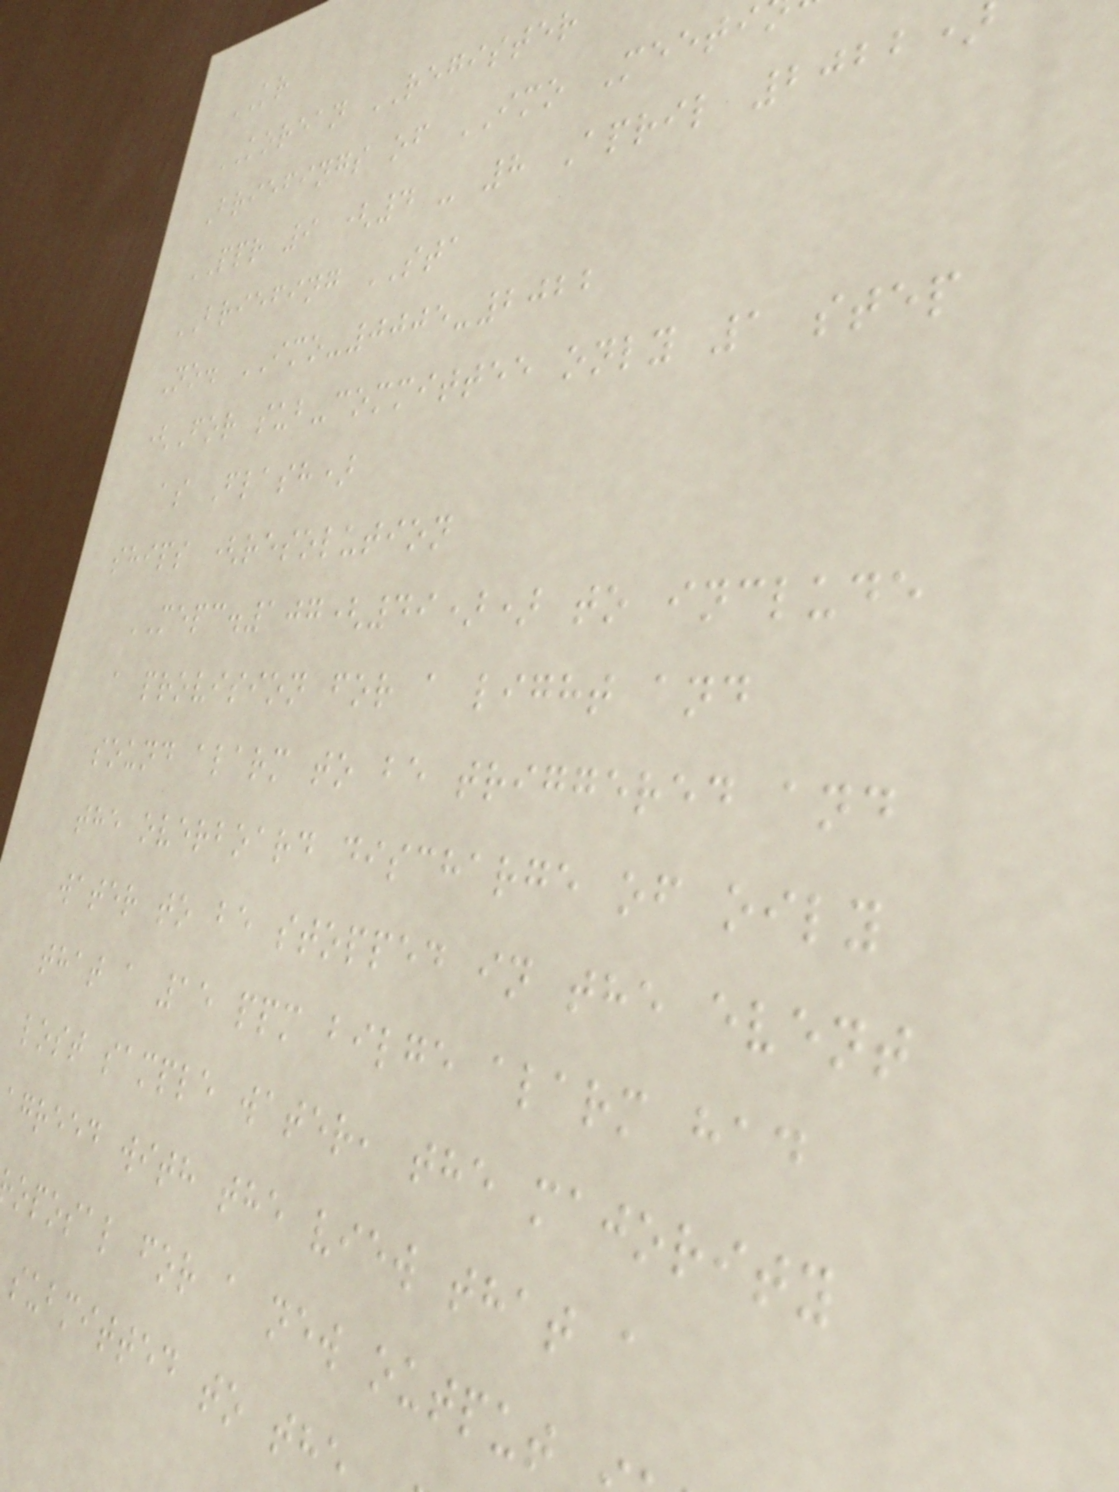KR
KOREAN REGISTER
Briefings of IMO Meeti
PPR 9 (4 - 8 April 2022
BRIEFING STA
No. IMO-0005-2022
(For sub-committee only 1 step
as Flash)
ships (resolution
MEPC.107(49)) to include
a provision for a light and
sound alarm to be triggered and
the overboard discharge of oily
water to be stopped in the event
that a 15 ppm bilge alarm had
lost sample water, the majority
agreed with the view that a
oposal for a new output
submitted to the
